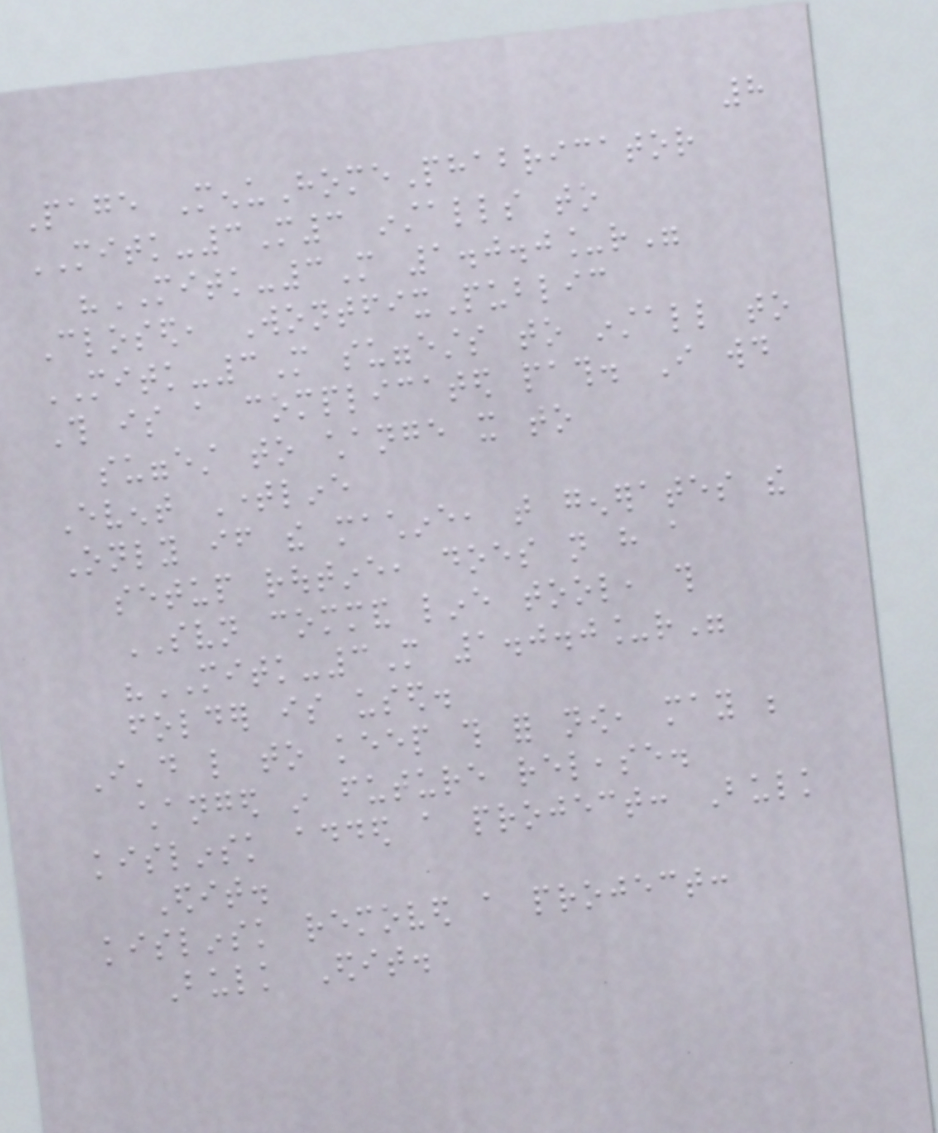8
Page MenuHomePhabricator
MITK-3M3 installs to
"MITK-3M 1.0.0_r"
Closed, WontfixPublic
MITK-3M suggests to install to
This is a complicated path. I would
suggest to change it to
Event Timeline
Only if the machine, that generates the
setup routine, does not have a
SVN command line tool, this
"MITK-3M 1.0.0_r"
folder is used.
I'd like to keep this for now, may be
changed in future release.
kislinsk added a project: Bulk
Edit.
kislinsk removed a project:
Bulk Edit.
